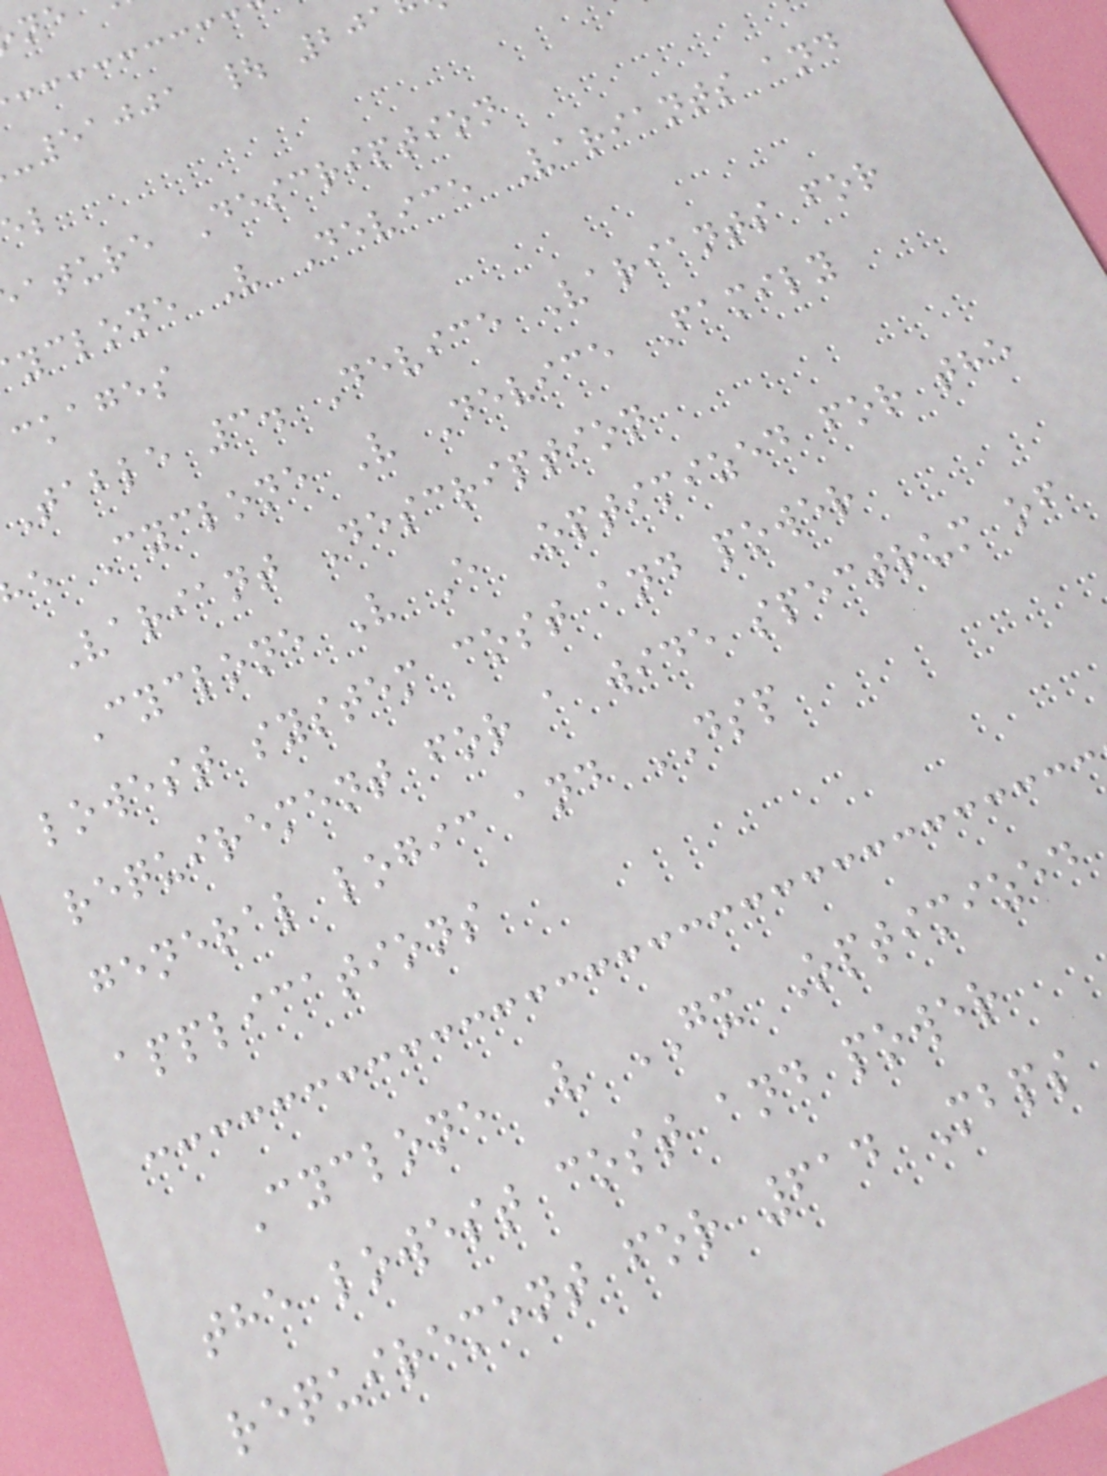-51001 | 201
ature Description
yclone V Device Variants and
ckages
Table 3. Device Variants for
e Cyclone V Device Family
Variant Description
Cyclone V E Optimized for the
lowest system cost and power
requirement for a wide spectrum of
general logic and DSP
applications
Cyclone V GX Optimized
the lowest cost and power
requirement for 614 Mbps
